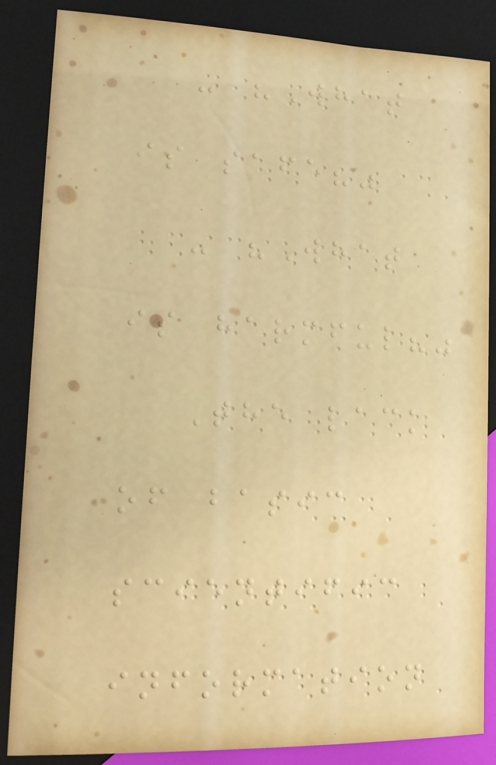- "What
is safe?"
- "What
is harmful?"
The lack
of basic
scientific
information
